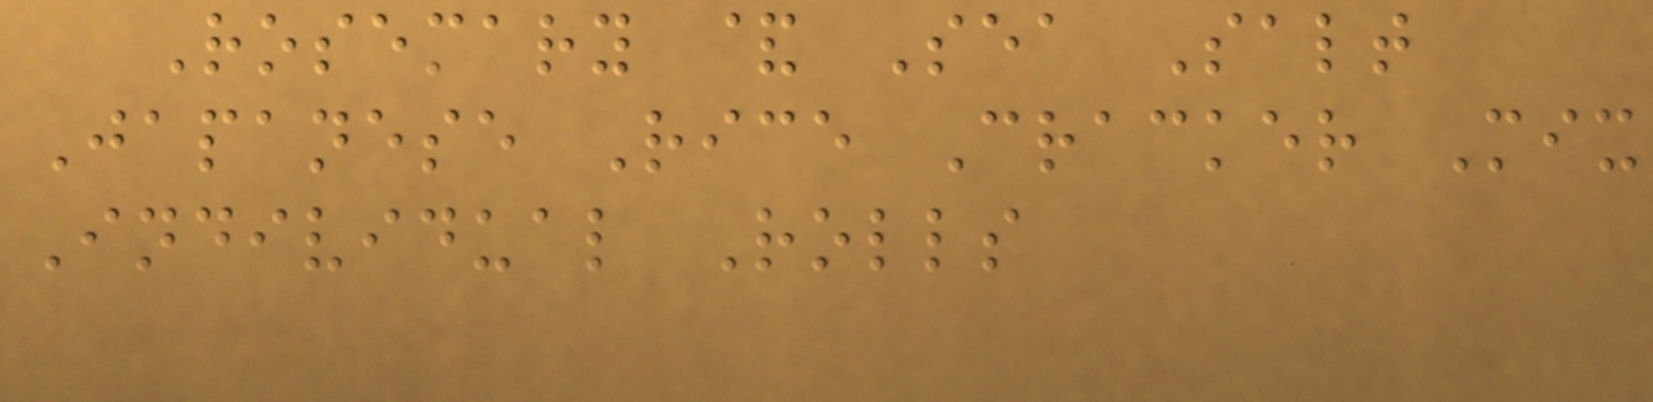Rosemary & Sea Salt
Japanese Rice Cracker Mix
Individual Rolls
